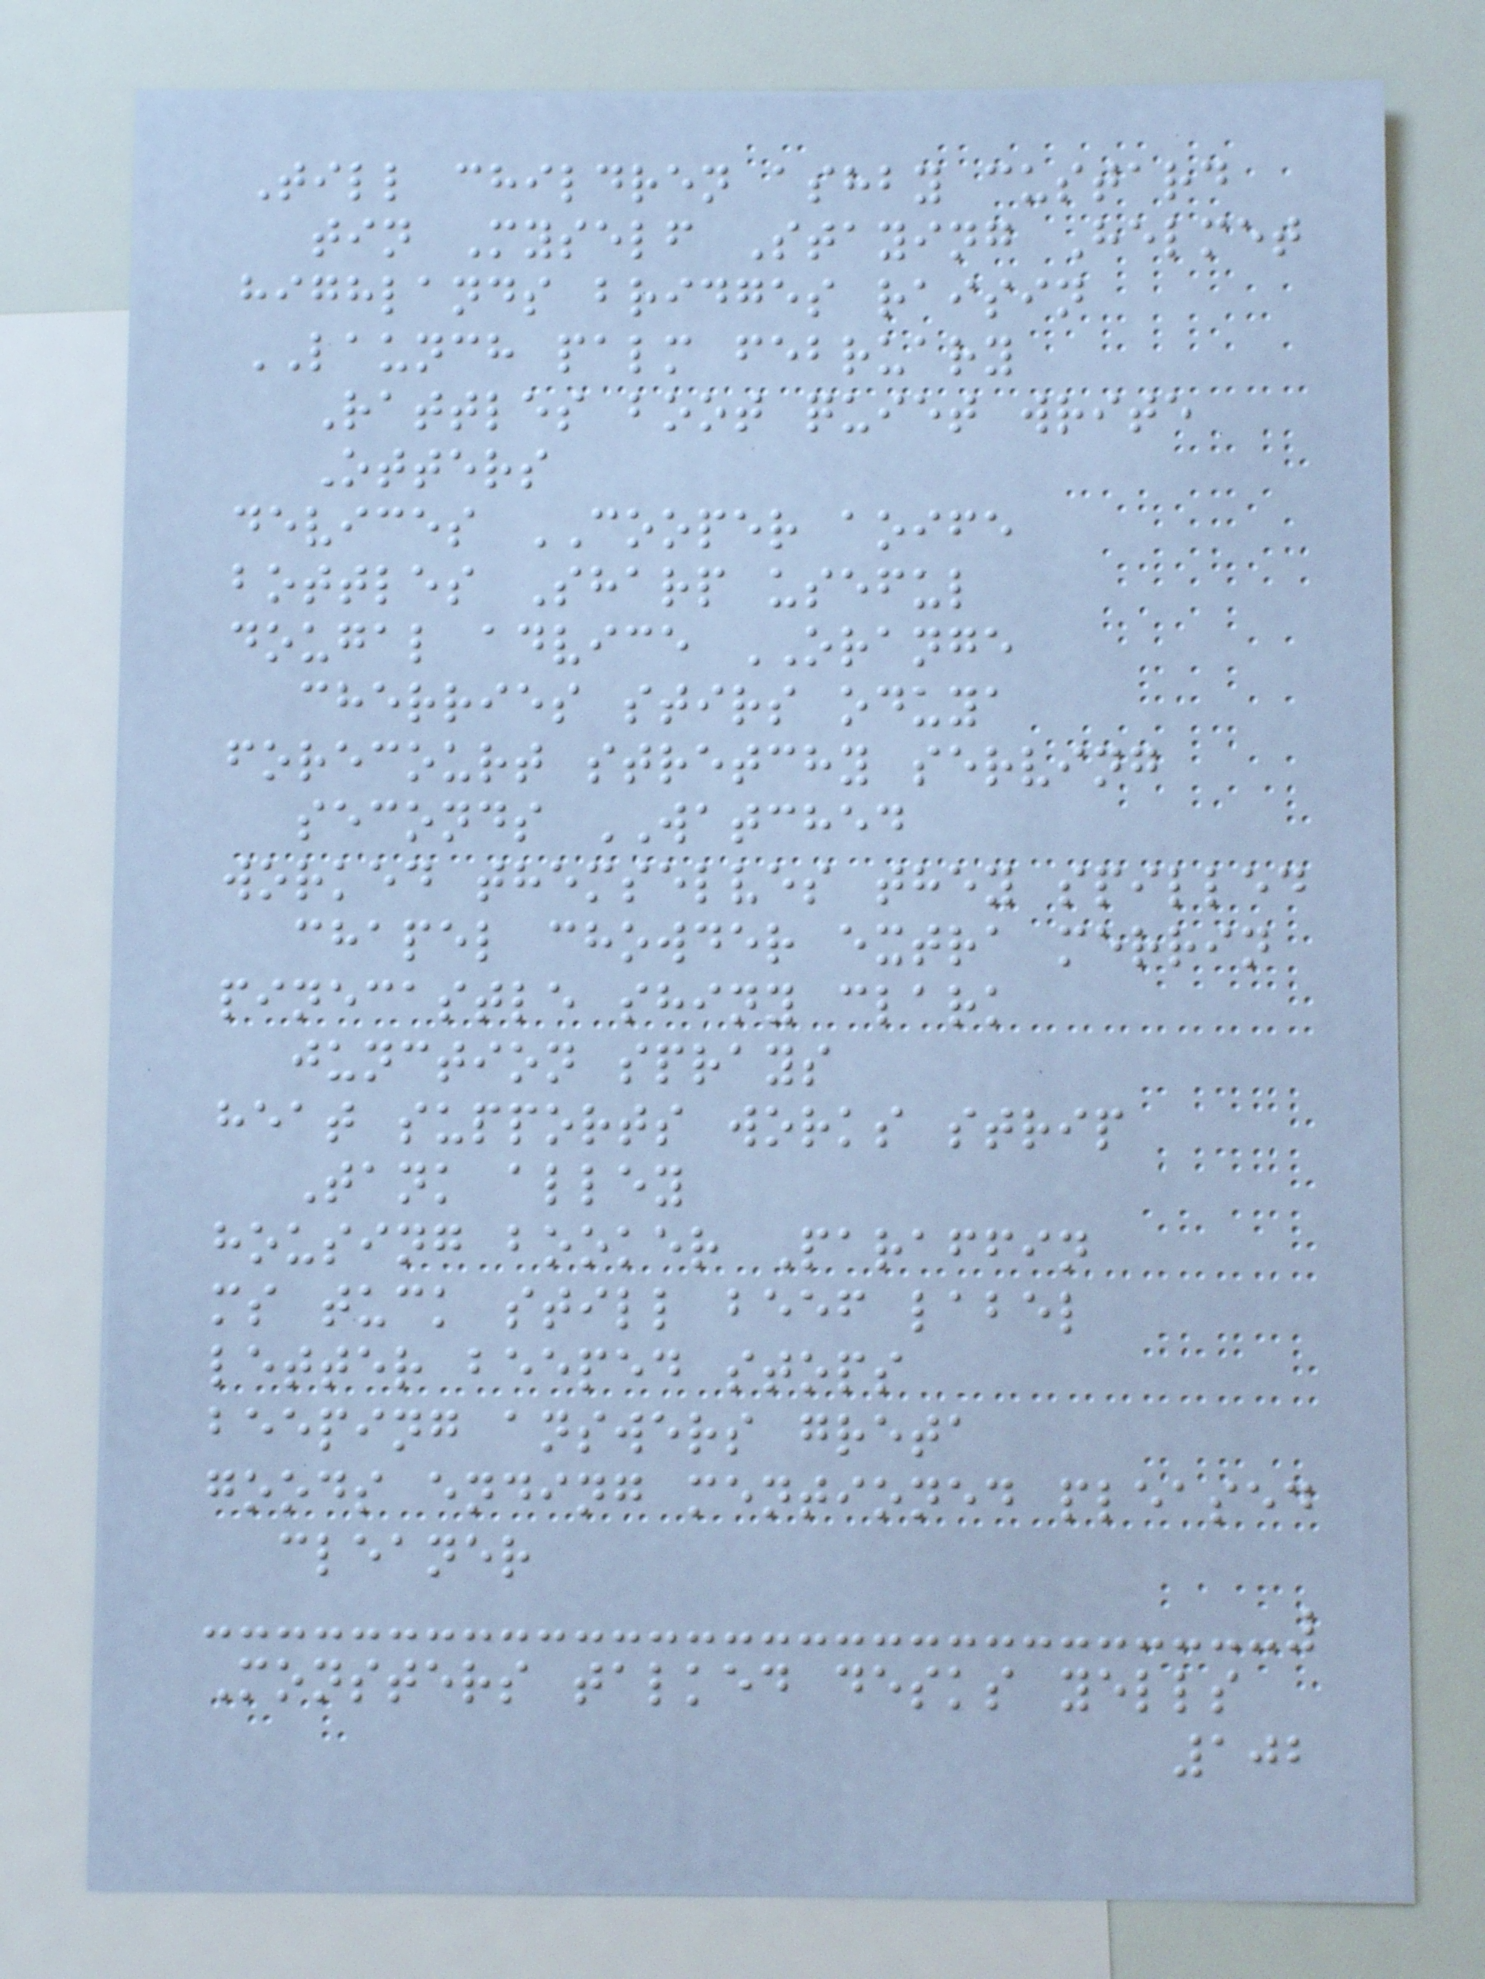Till children ashby custard
tin Myself Staying Helmet
highlands bridges raisin
LAUNCH palm february
Rattles boot quiet write
Otters
devices COOPER aoife
bottles Sharp useful
dougal advice ORANGE
cherries stirs oduya
forecourt stretchy serving
seconds WATCHED
worked themselves they spilled
chapel chowder extra merrin
pinecastle shiny clark
junction sprays
heat supports works strip
Tank alley
housing booker Paraffin
ms tuck still beef label
letter beeped stops
beeping answers greta
goods ending mentioned pleased
cleaner
Monsters talked desks yells
102
